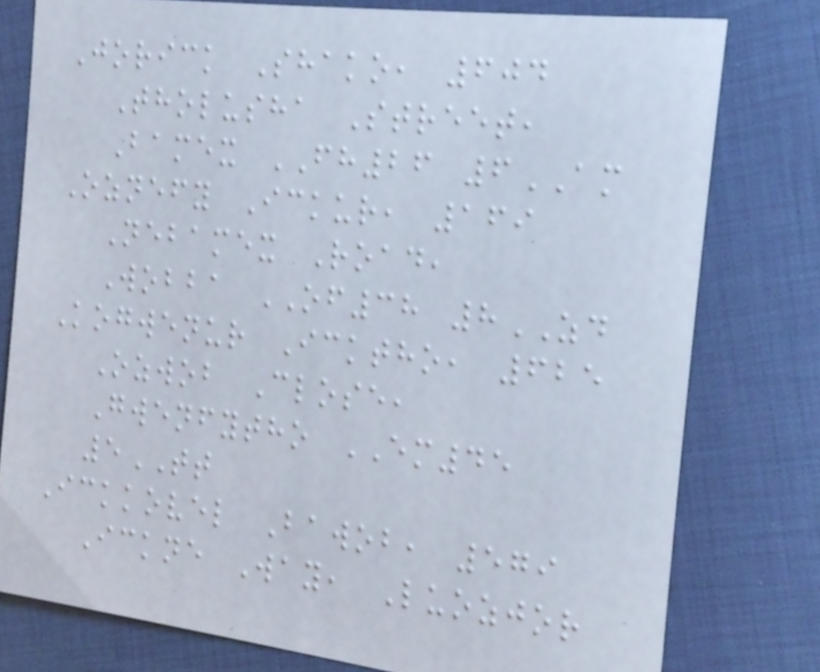Jorick Shako, 604
Tholusha Street,
Bamex FH26 6AM
Oznefy Ickur, 169
Nebamex Road,
Wobba OF38 8ZD
Kogwenur Icktho, 625
Ozwob Close,
Gwenfytho EM45
5TT
Ickkovel Bawob, 579
Ickne Way, Luozjor
